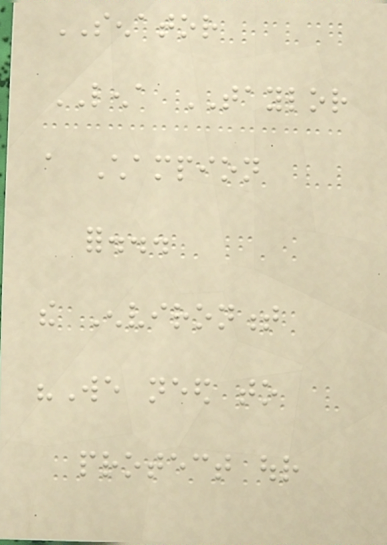SENATOR
LENA TAYLOR
a Champion
for...
the Environment
"We need to
protect our
